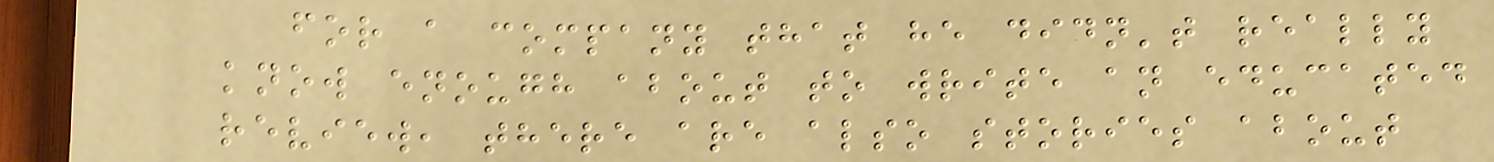for a company that he didn't really
know enough about to write an educated
review, there are also stories about
